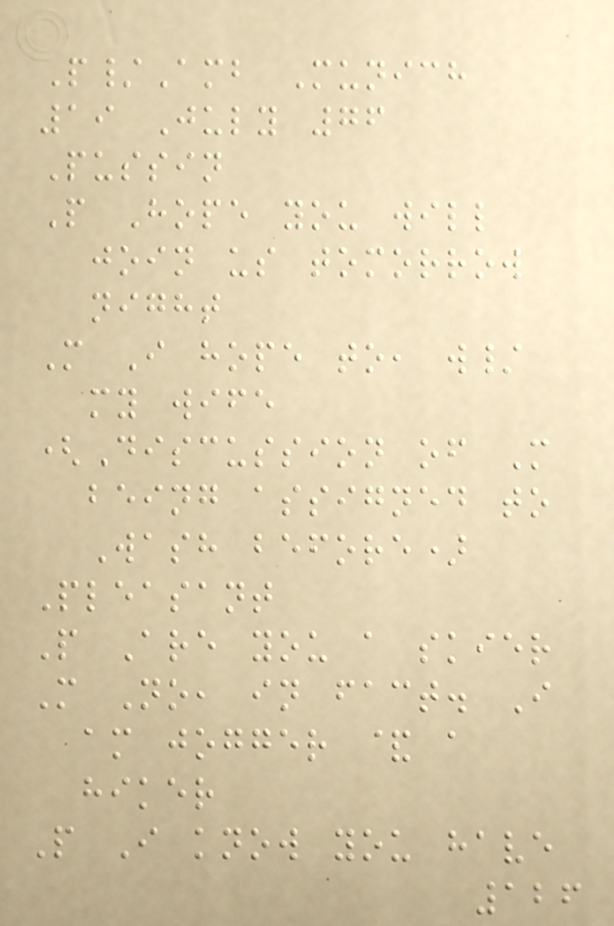P/Amb Munich
19 July 76
Pussin
P Hope you will
join us tomorrow
night
M I hope to, w/
my wife
(Discussion of M
being assigned to
Wash before)
Pleasant
P Are you a skier
M No, in fact. I
am jogger & a
hiker
P I know you have
126
